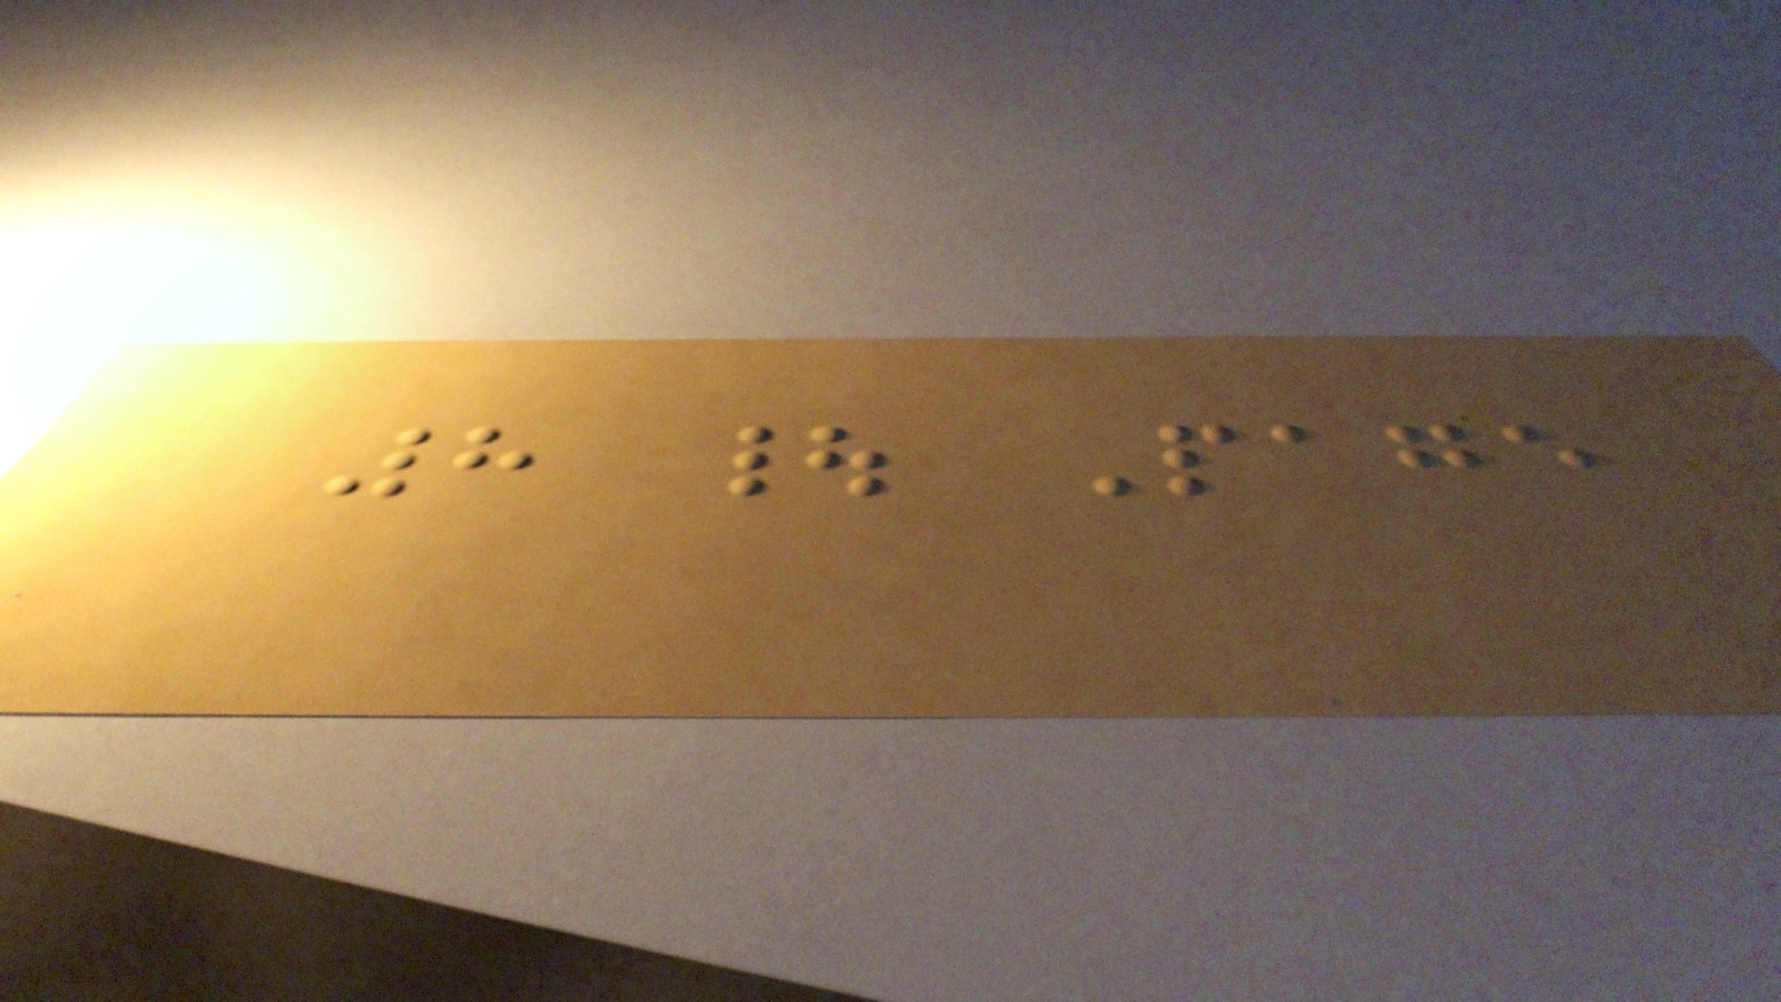8 | Page
